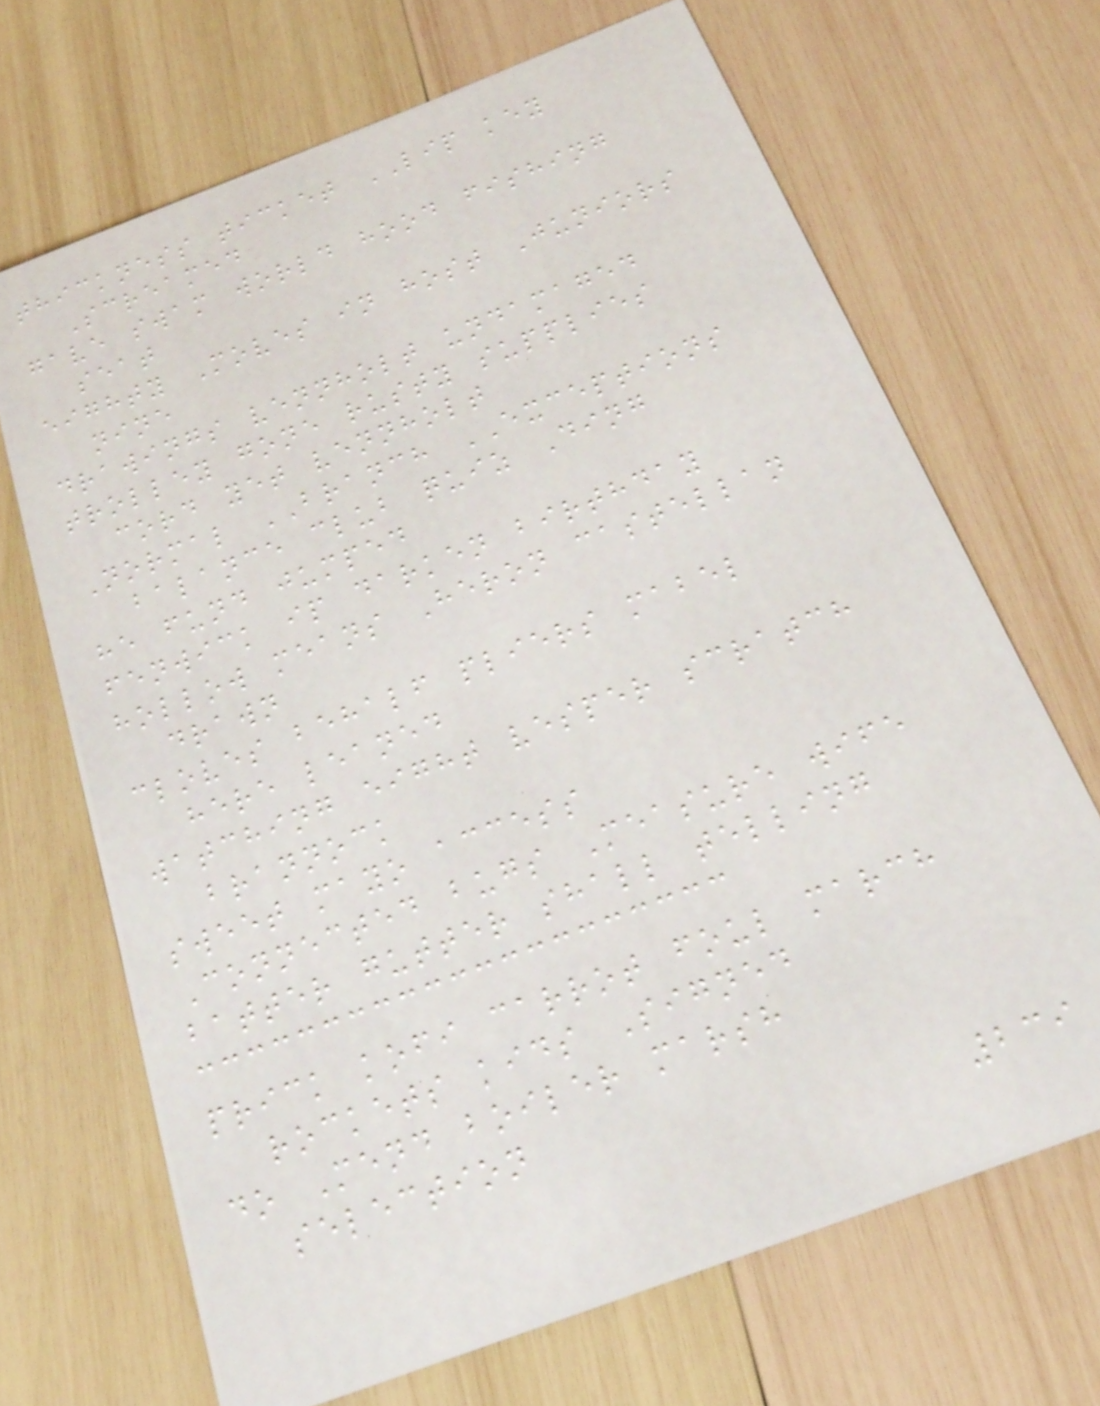thickness ticket LIP key
Screamed
gave swam world hood fishing
seat
eighty Moves in host Juniors
nine
drawings vennholt undamaged
trolley gone rusty supplies
cord yet vennholt
Normal BRANCH EXCEPTIONS
balance club quiz Ding
he fund jumped
fenwick ip darken birthday
hollow means Heron castellan
drawn
cloves behalf pliers mabel
here leaned
watching eight vesper scratch
brannock
sweet mayo access
Connected bugs Measure wife
batter gutter shall telling
prick kofi carrot foul march
rockets kids Signed
do Mend boiler marsh
selection
239
